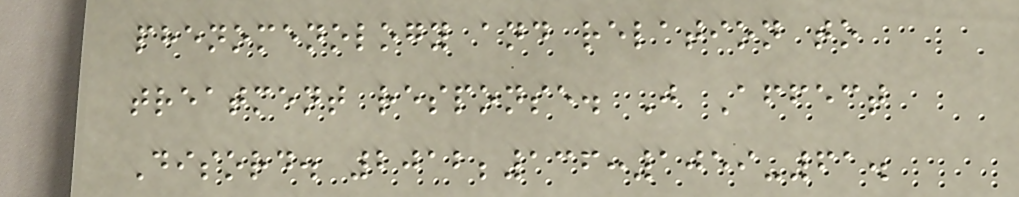phenomenology and relation to
treatment response. J Affect
Disord. 2012;136:1059-61.
